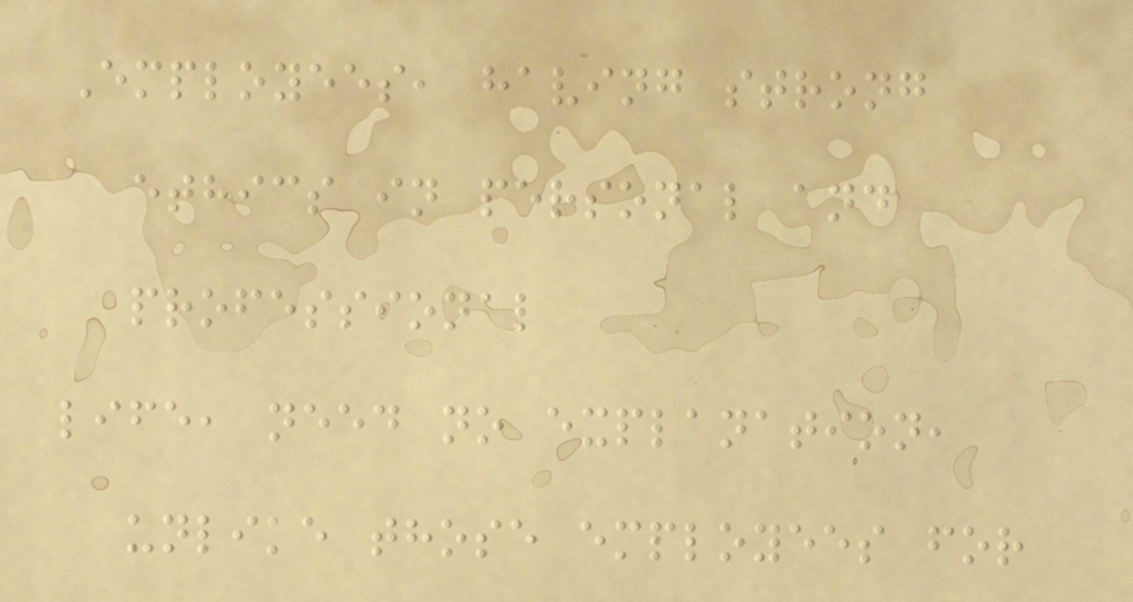Employees, having strong
ethics in personal and
professional
life, need no explanation,
unlike those employees for
